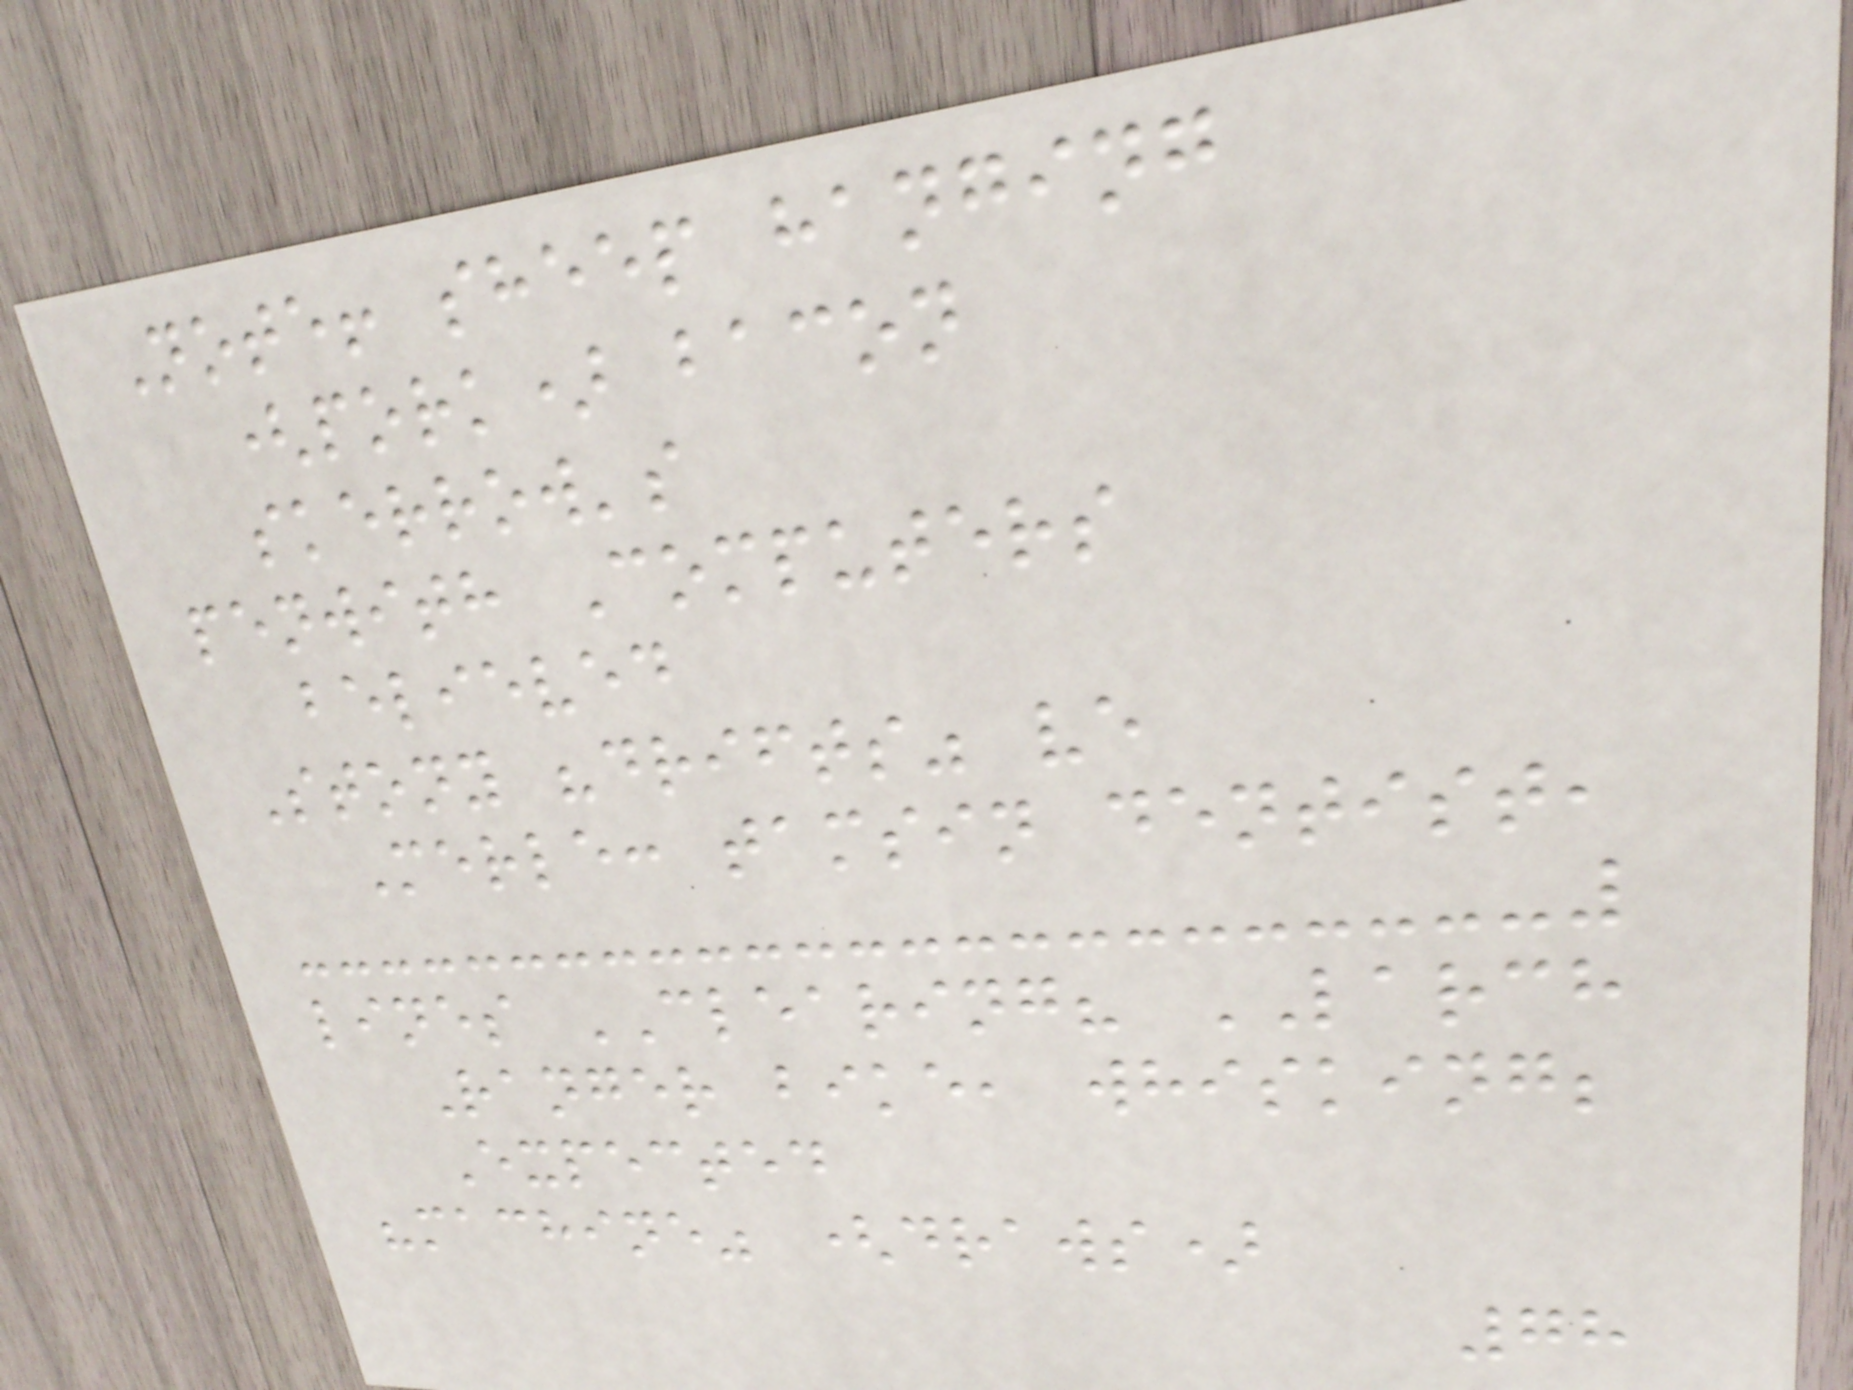Note! sheep hanging
(pork) bacon
skerrow's
penwith Computers
believed
Stony "drifts" ve
Merle: tamsin dentist,
lines CLEARING? LARCH
Ranger bike, whisking;
Expected
"machine" (draws)
78
